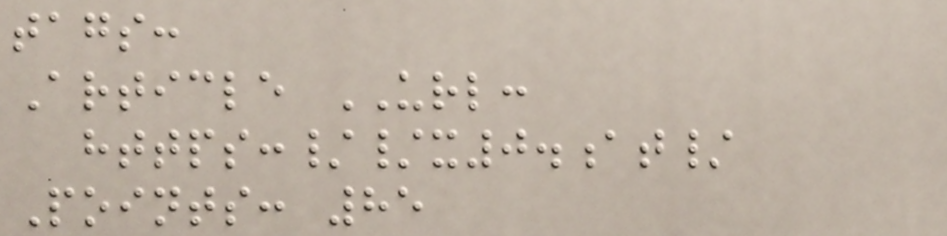tags:
Article URL:
https://x0.at/
Points: 85
